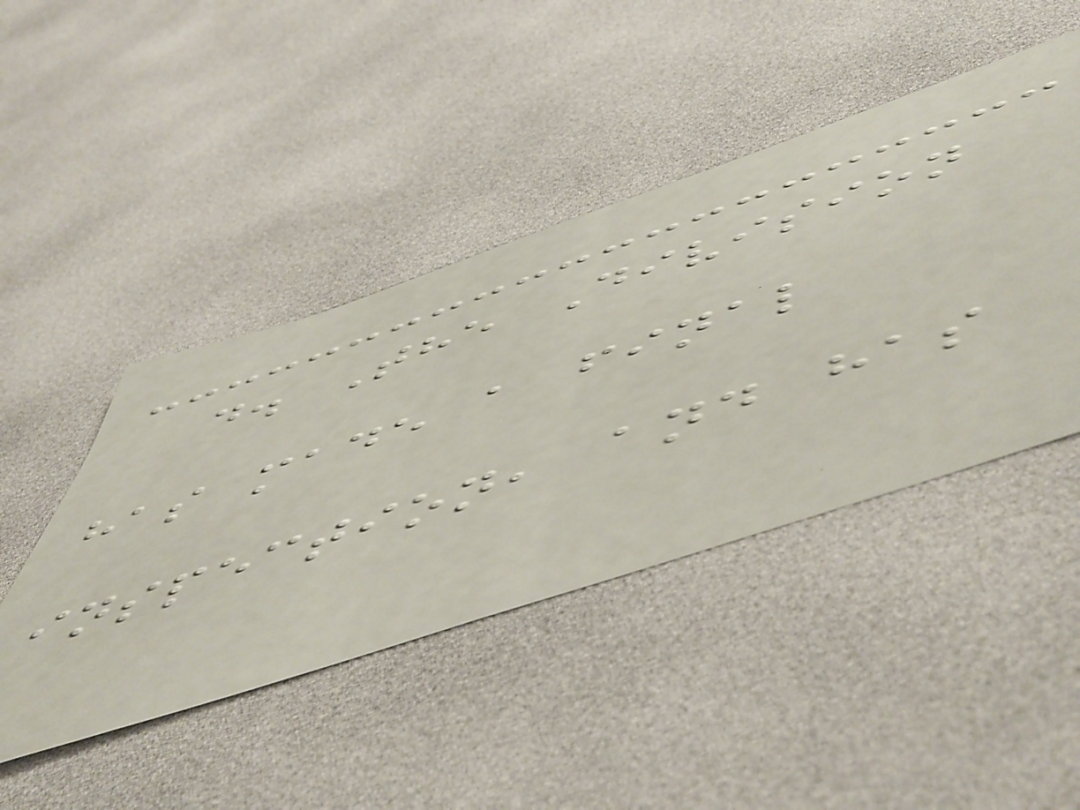d. The Division
has made a final
inspection, and has
